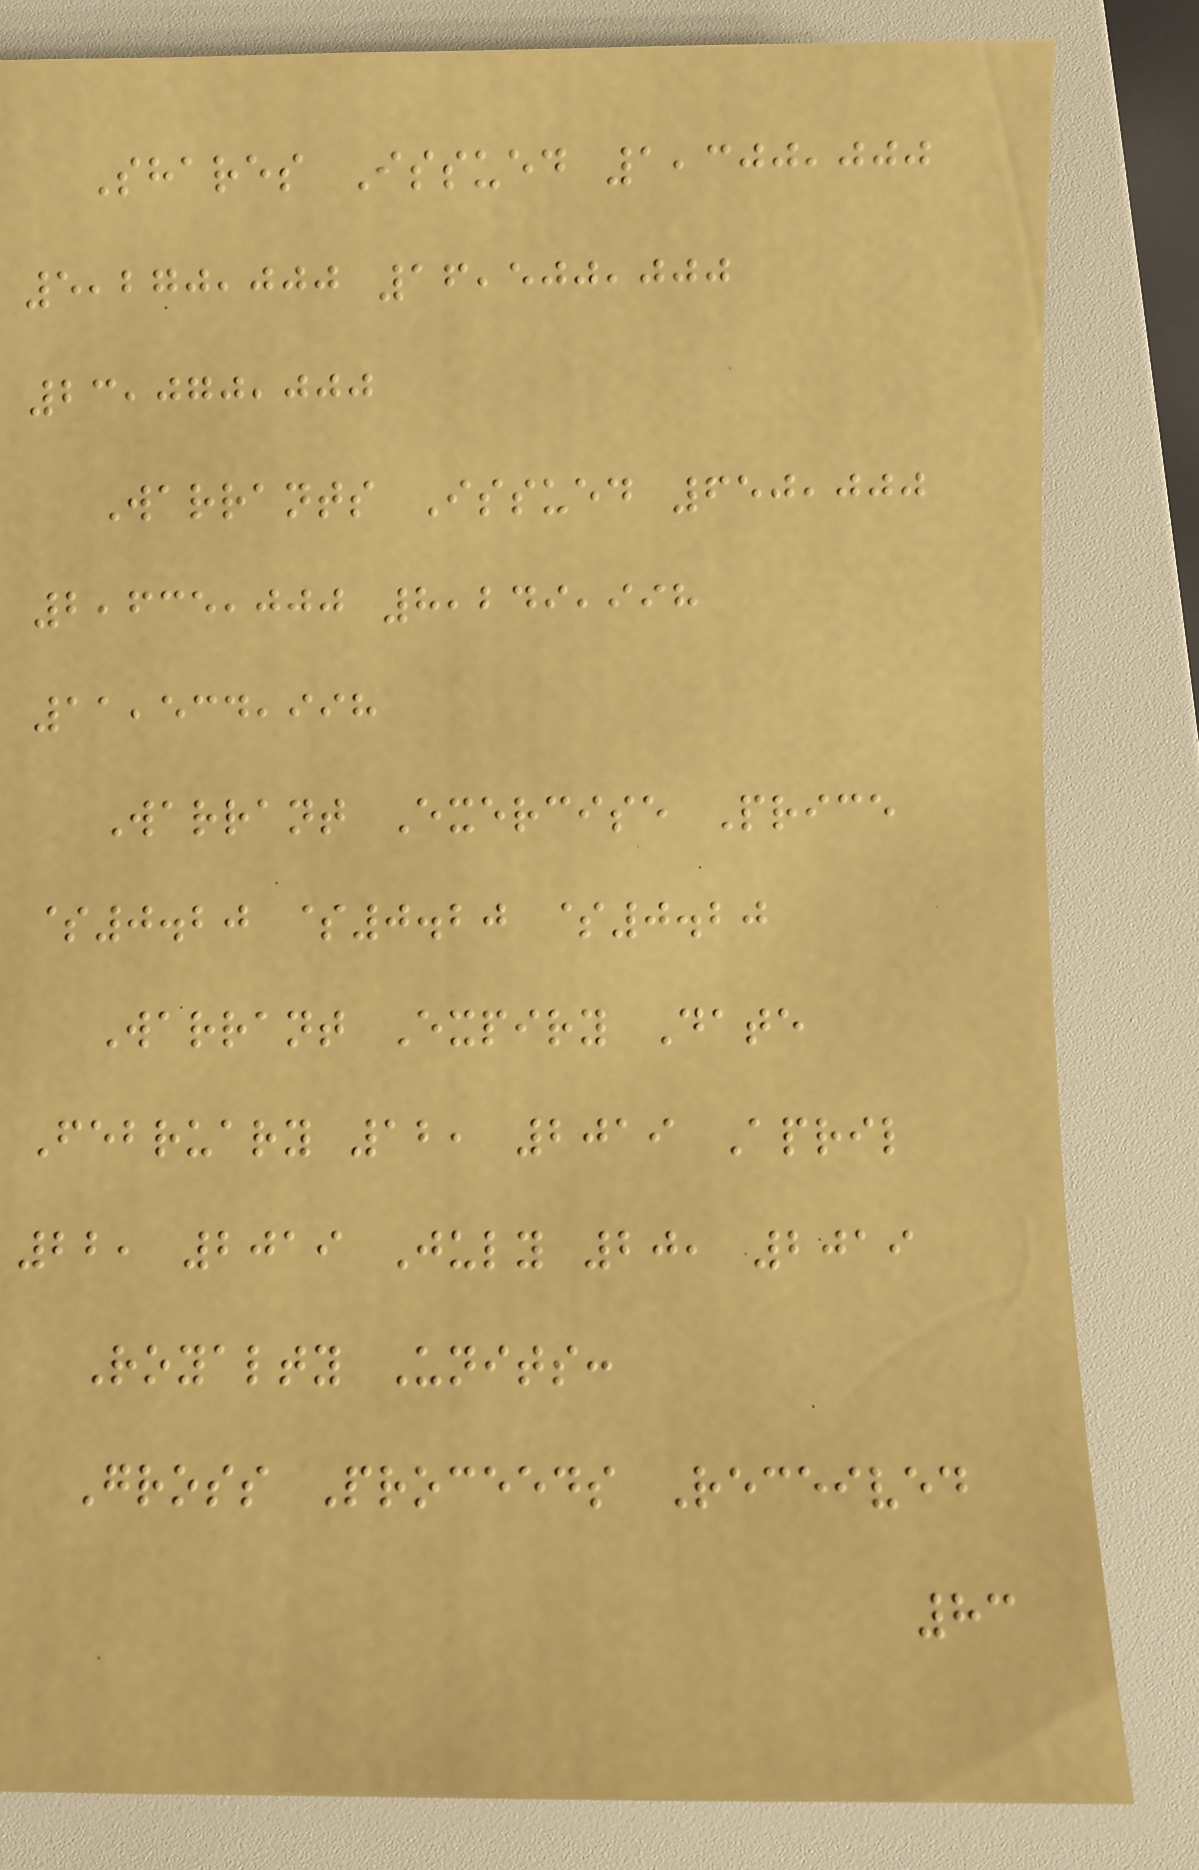Shares Issued 1,300,000
5,270,000 16,500,000
23,070,000
Warrants Issued 650,000
2,635,000 8,249,998
11,534,998
Warrant Exercise Price
$0.20 $0.20 $0.20
Warrant Expiry Date
February 12, 2019 April
22, 2019 July 20, 2019
Royalty Units:
Gross Proceeds Received
83
